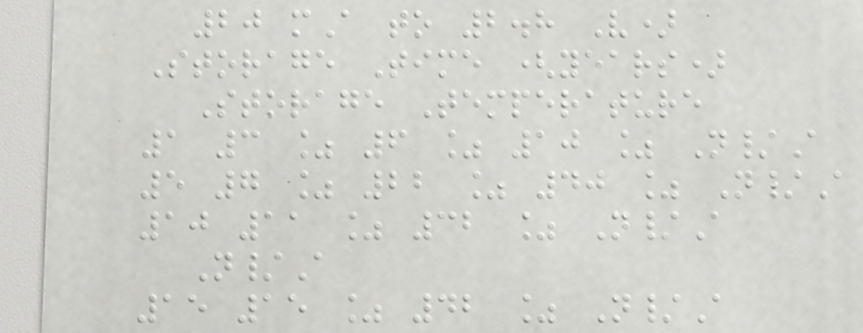20 mA to 2.8 V)
Storage Time (years)
Storage Temperature
1 3 % 6 % 10 % N/A
5 7 % 22 % 40 % N/A
10 11 % 32 % N/A
N/A
15 15 % 42 % N/A
